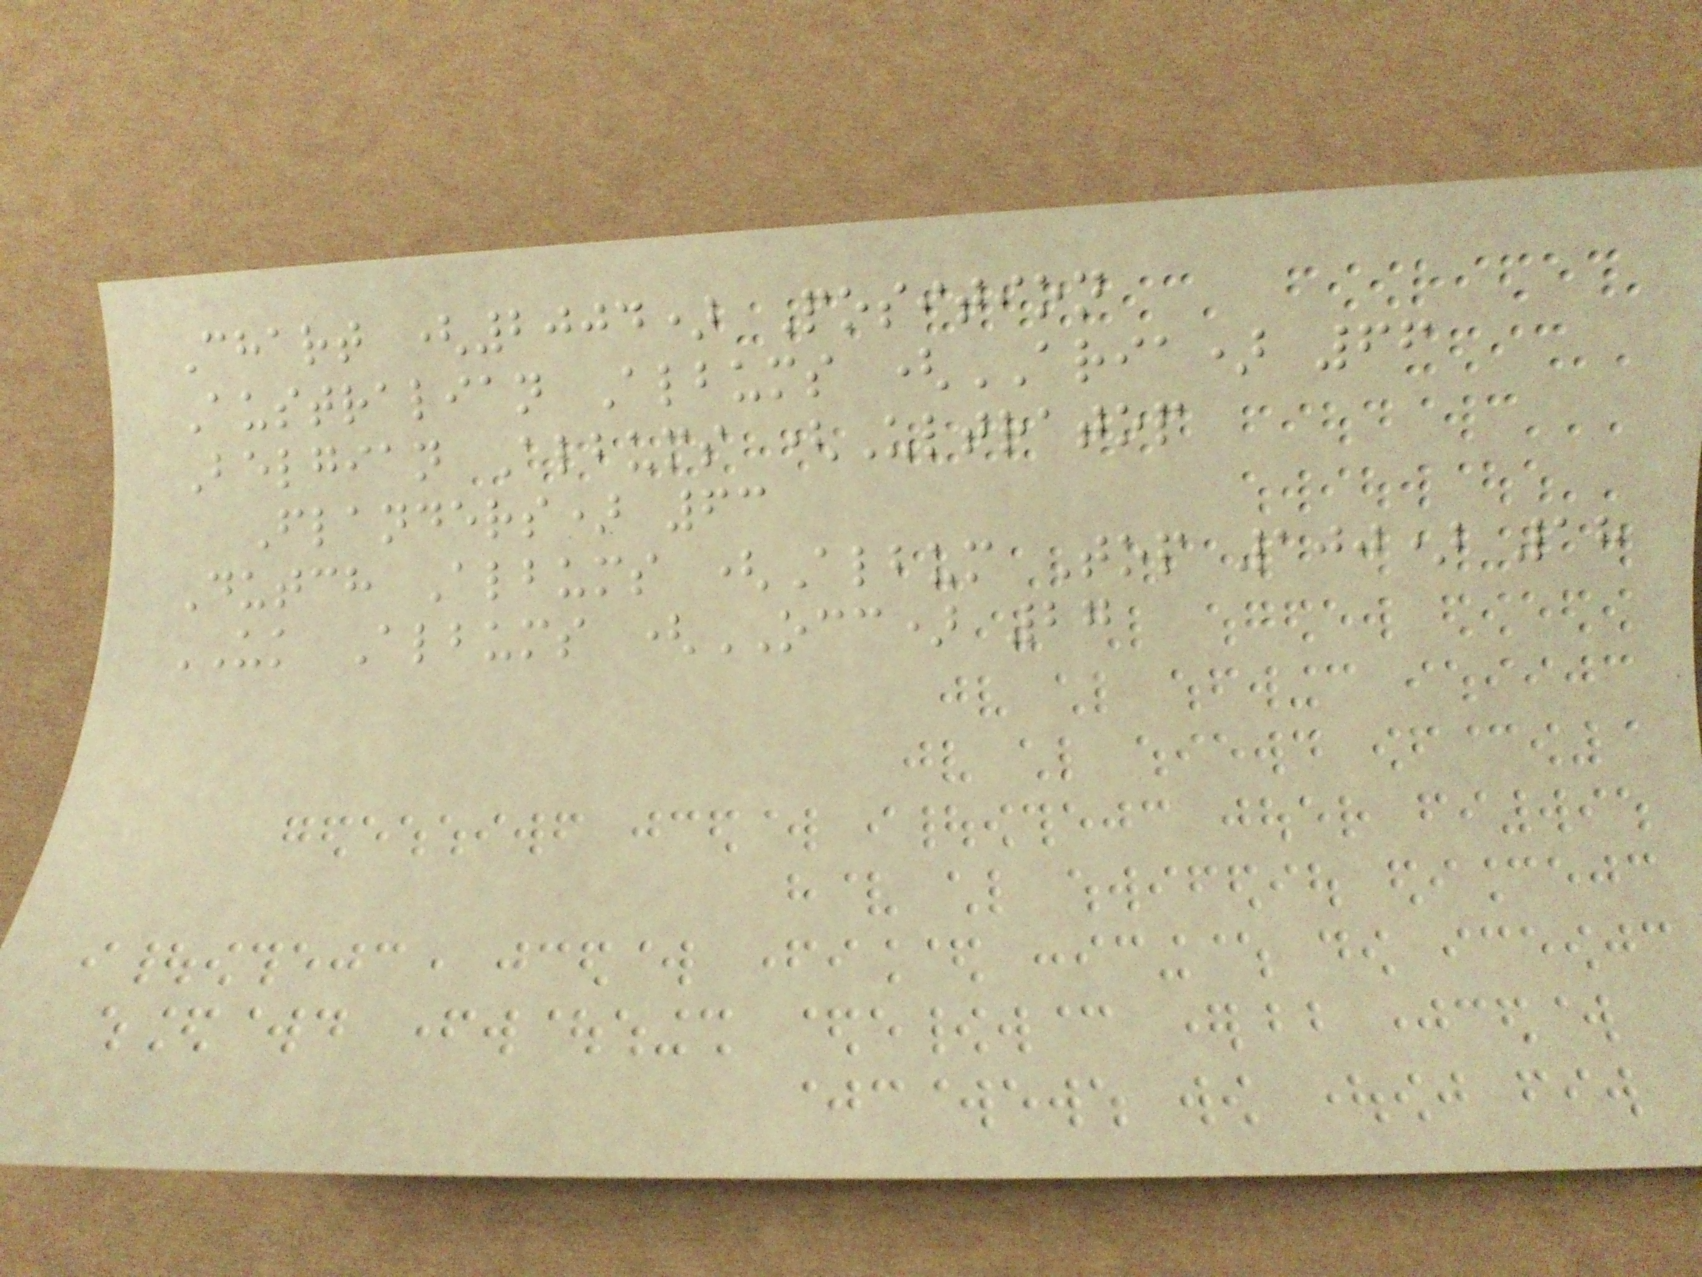Chart (2004) Position
Australian Albums (ARIA) 66
Belgian Albums (Ultratop
Flanders) 63
Dutch Albums (Album Top 100) 18
UK Albums (OCC) 27
